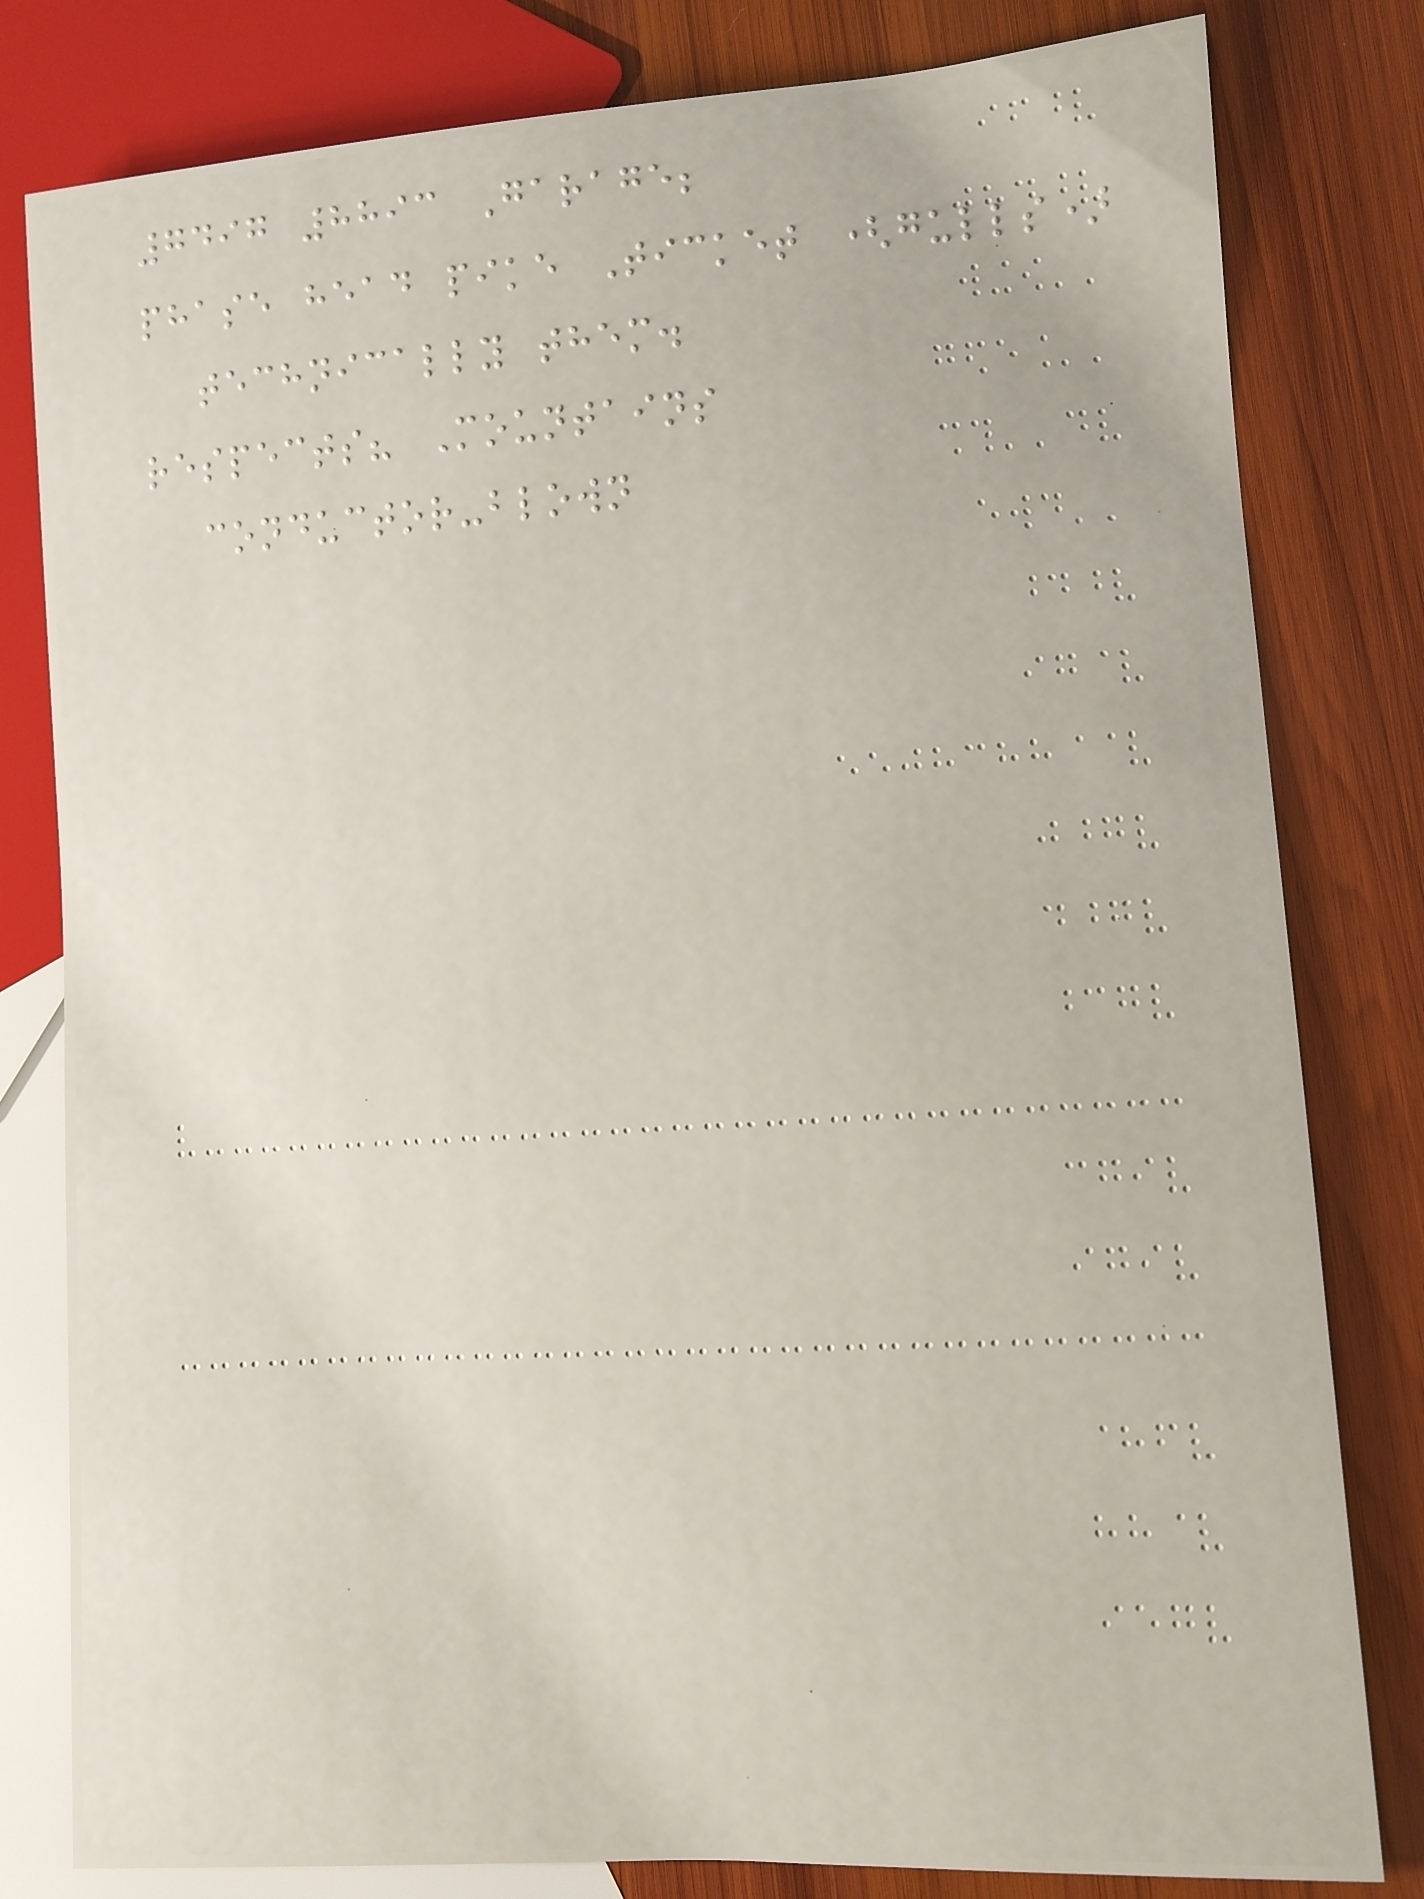7497 8893 Garage;
phase head pike Ticket (gulls)
technically them.
respects? Mountains
conductor-blown
